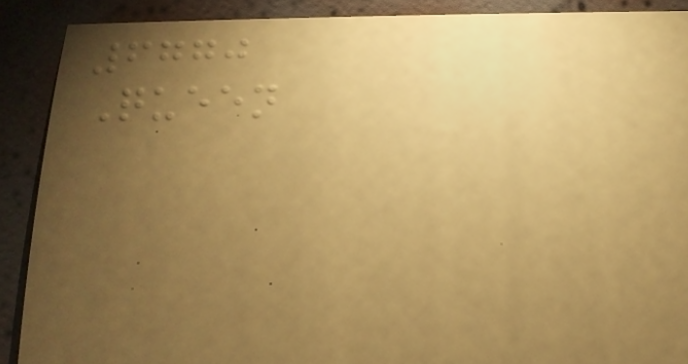6770
Queen
